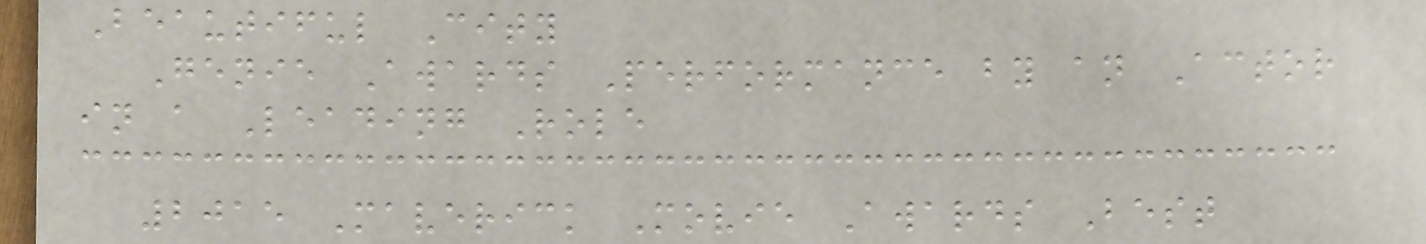Beautiful City
Genie Awards Performance by an Actor
in a Leading Role
2015 Maverick Movie Awards Best
